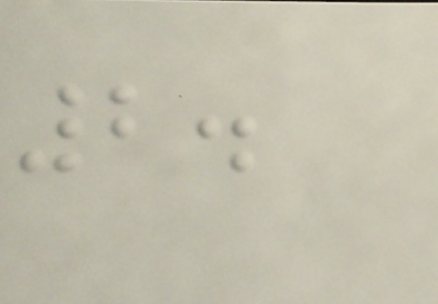2.
